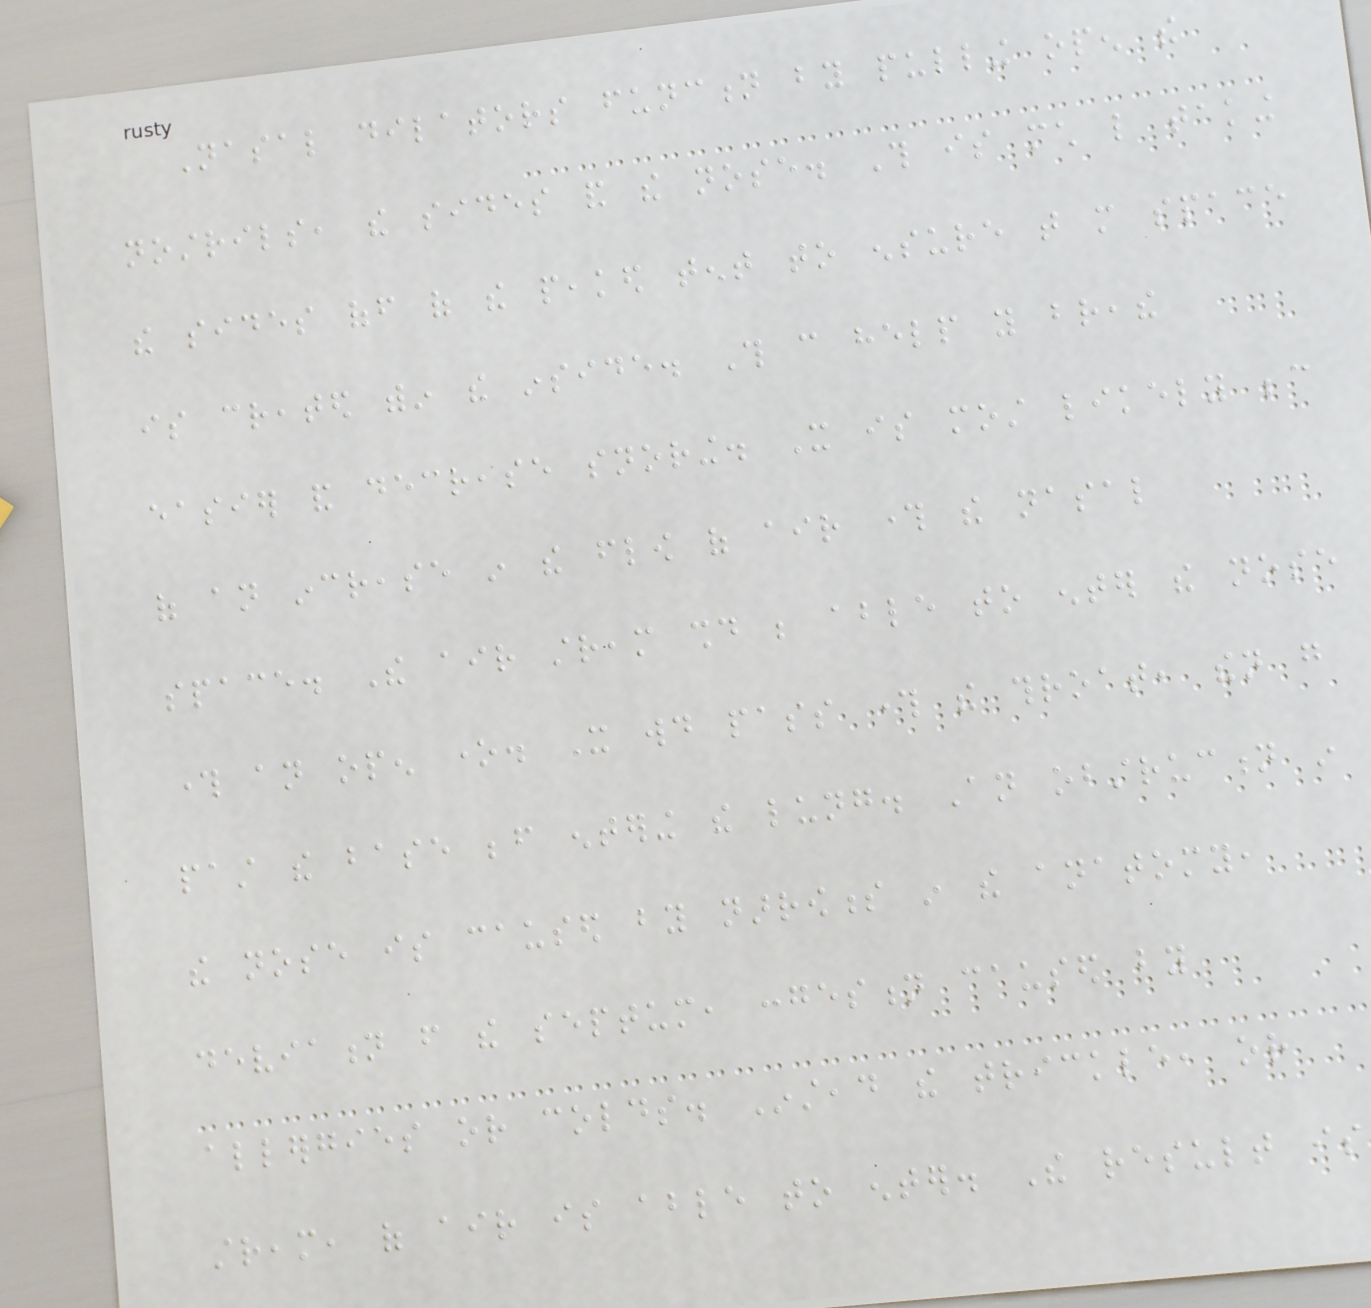Nasal dilators function by pulling open the
nostrils, the sides and the nose. This is much like taking
the sides off of the peaked tent to ensure that more space
is created within the inside. This can help you breathe
easier and decrease snoring. It is most likely because
of an increase in the flow of air through the nasal
space. The air stream should be able to enter the nose
through an open one. It would pass through the throat, then go
past the base before entering the lung. An obstruction in
the nose is caused by narrowness in the anatomy,
deviation from the septum, congestion caused by
allergies or colds. Instead the trickle, or
stream, of air is able to enter. The result is
